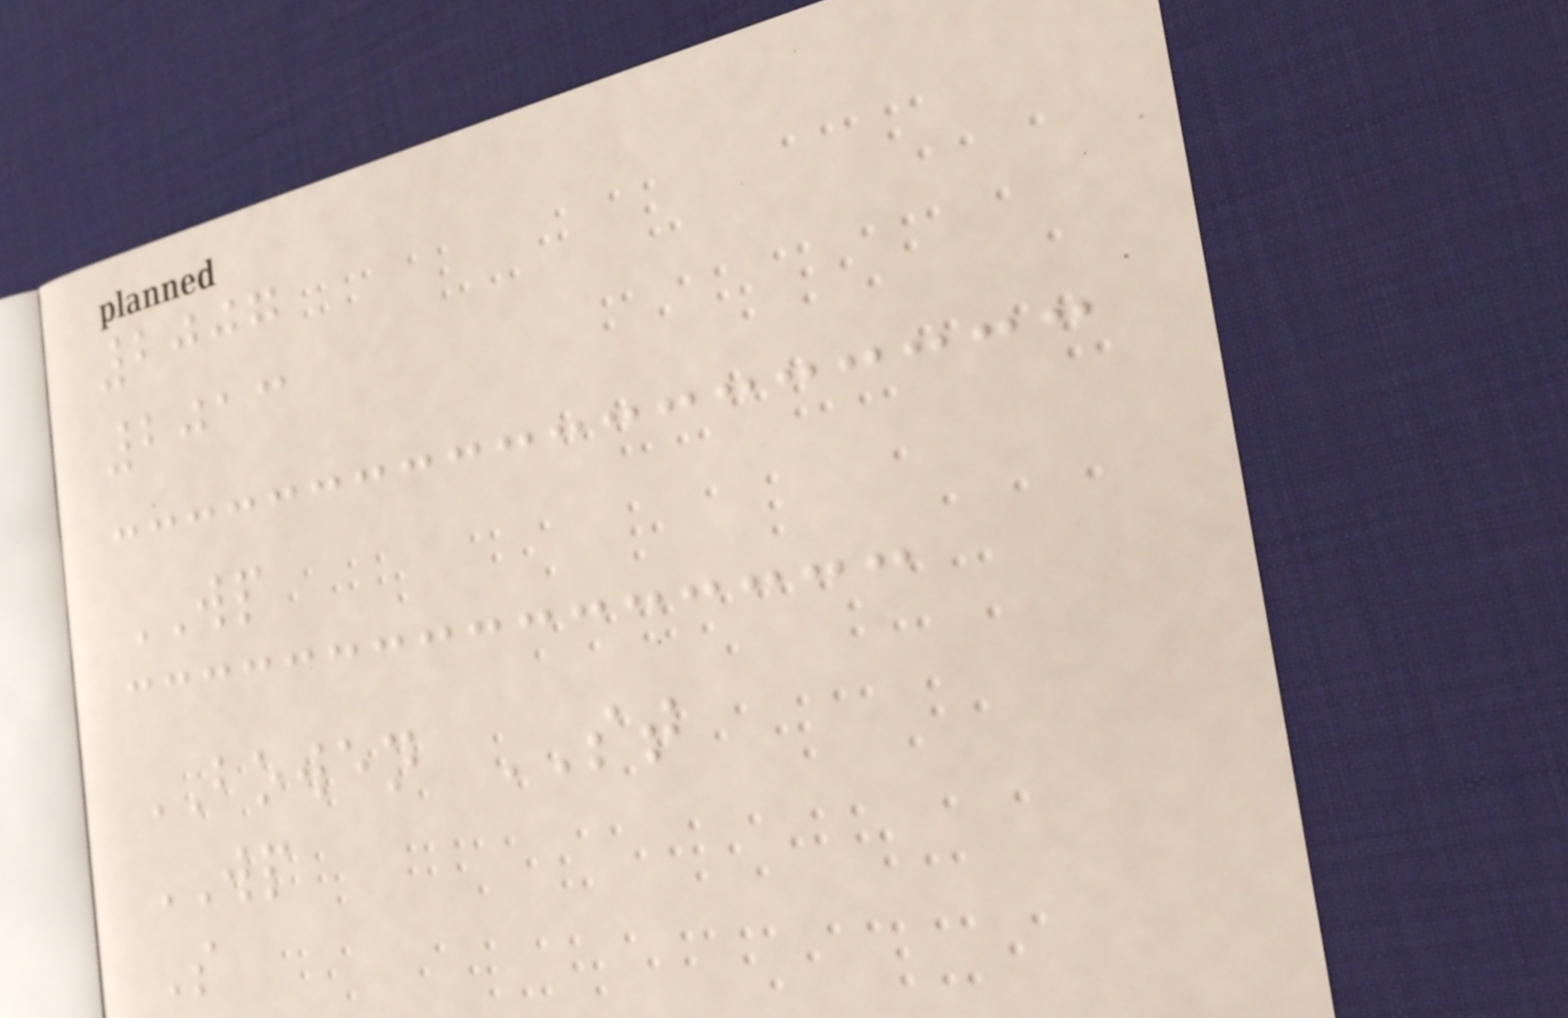2007
2013
WP
BOWEN ST
WP
S
